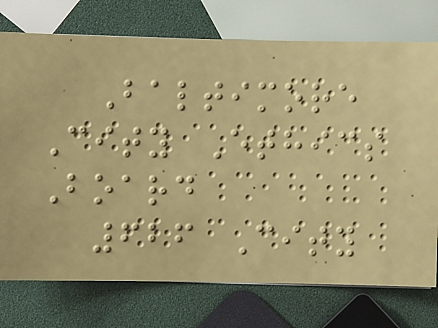Baltimore
City Ethics
Board
626 City
